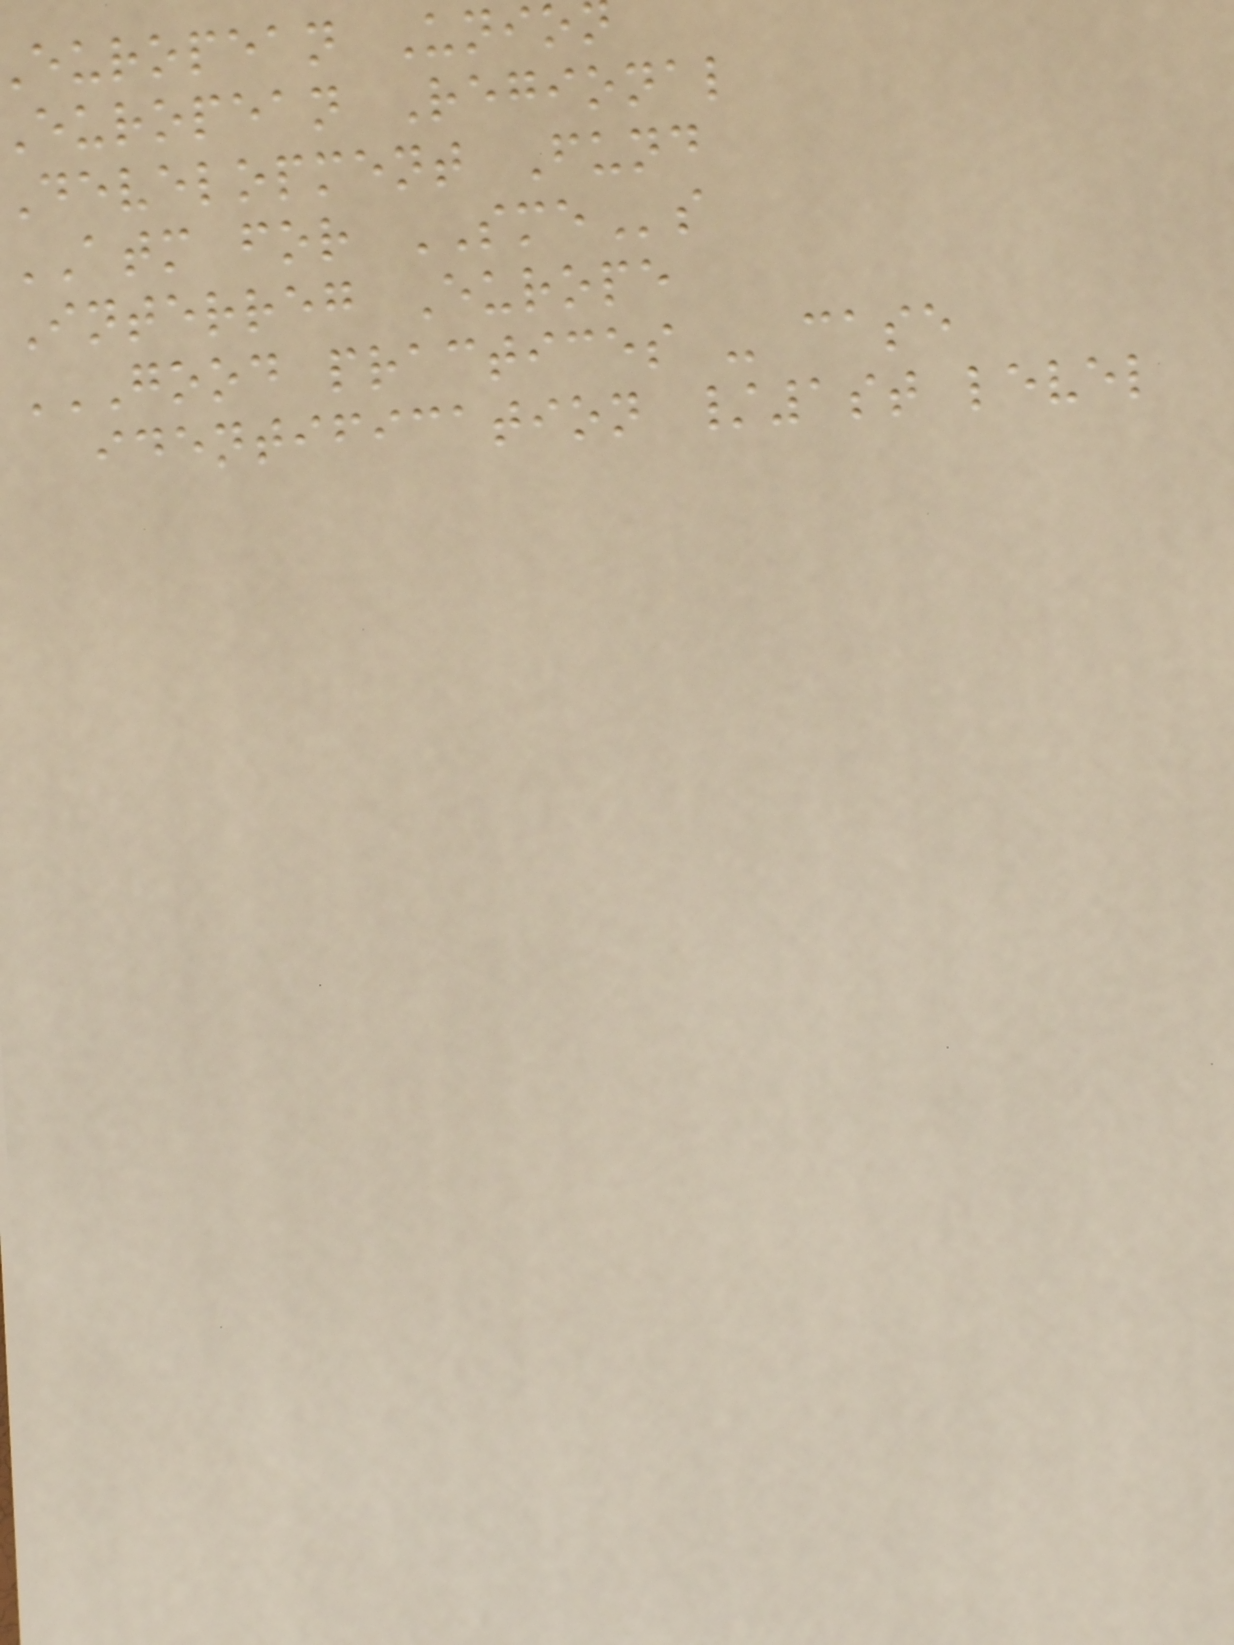european Unio
european Regional
development Fund
ATM for SMEs
Interreg Europe
GOOD PRACTICES - CASE
identification /1st level
